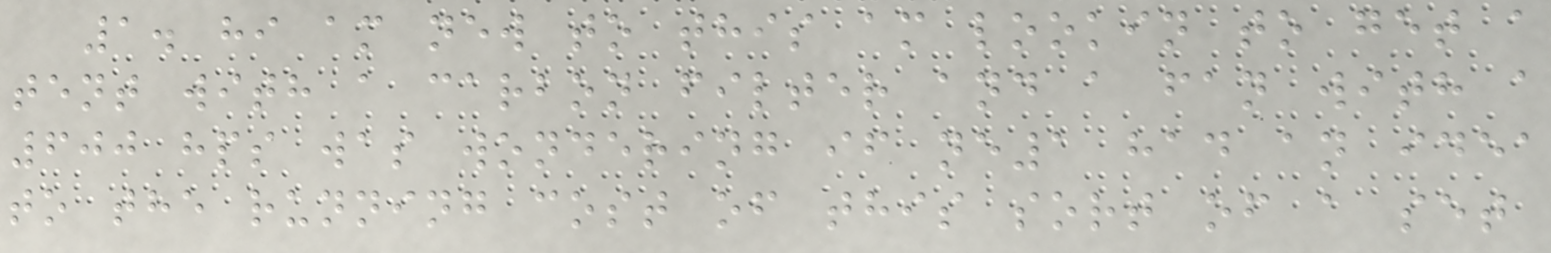1. hi am new to this am lookin to get a
tent with a carbon filter and a fan with a
600 hps was wondering if ne1 had an idea
to the running cost of this sort of a set
